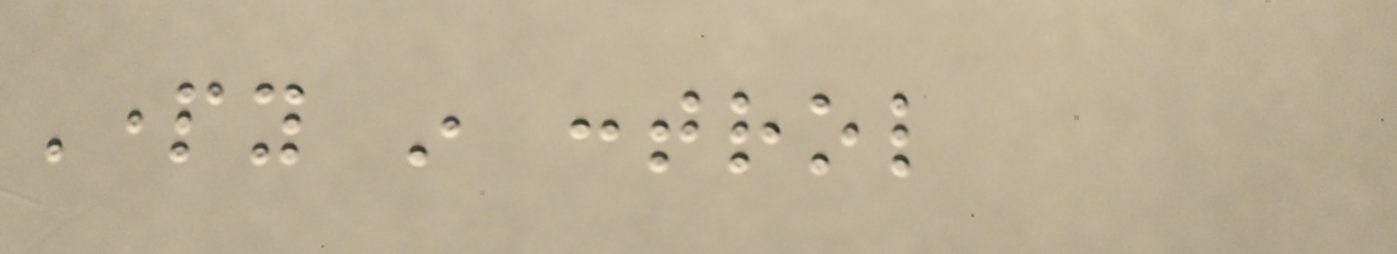Party in control
